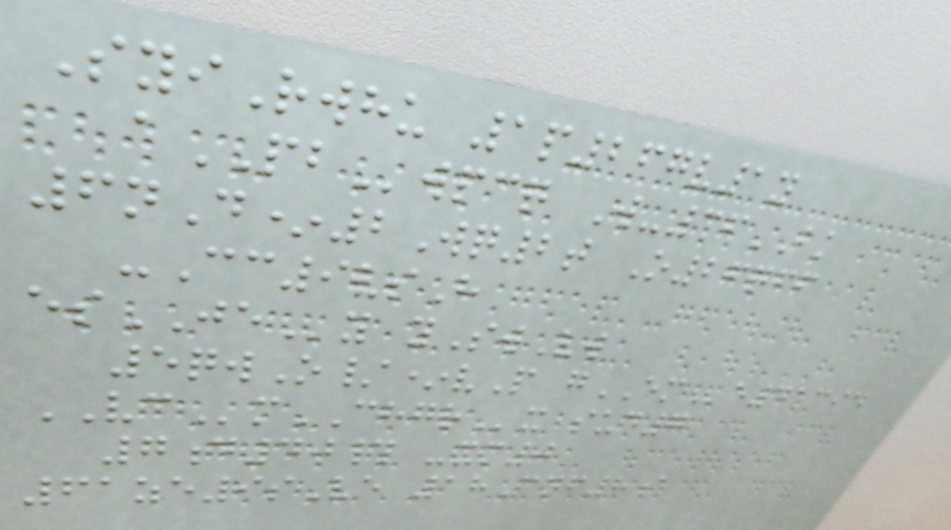SyiRwhu 1p267v1y
aPBwpcq W-36BK
6nD*2Wq2t O26qff
-Cc9vsH
esJEy ySwVw
5qwO/*vP gEMe41394
VCmCHGRx sud7
7d40# -xm0
61ze9sVe 18Cnf8a
